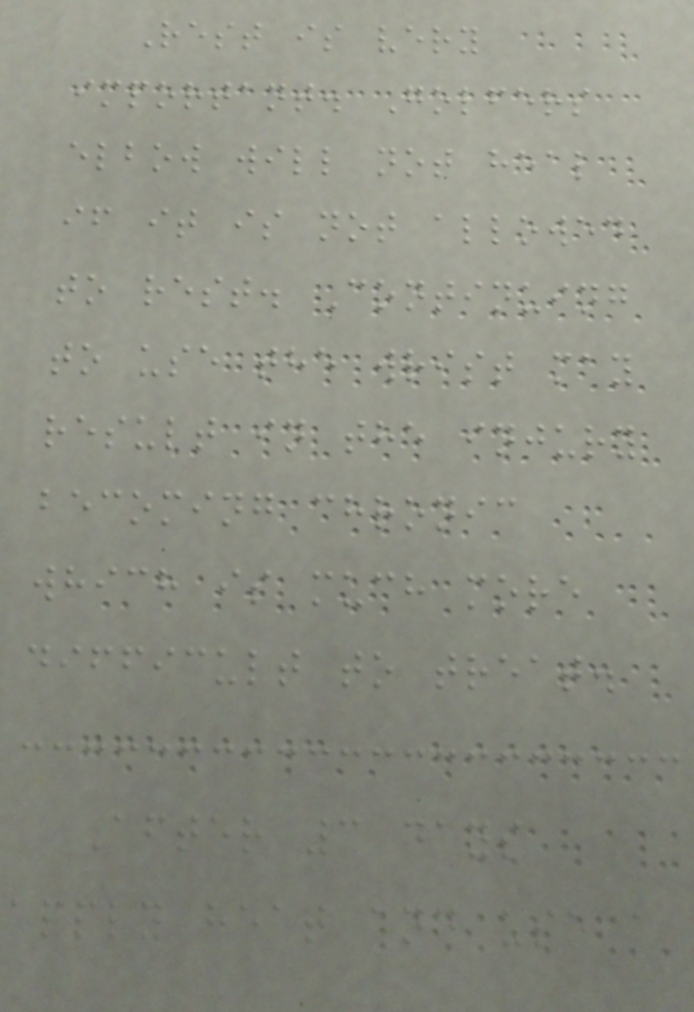Rest is very
important. Golfers
elbow will not heal
if it is not allowed
to rest. Continuing
to use the wrist may
result in the injury
becoming chronic
which is much more
difficult to treat.
After 3 days
apply heat and use a
